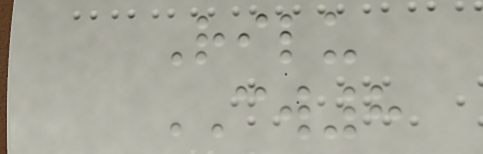Rilu
CW8
